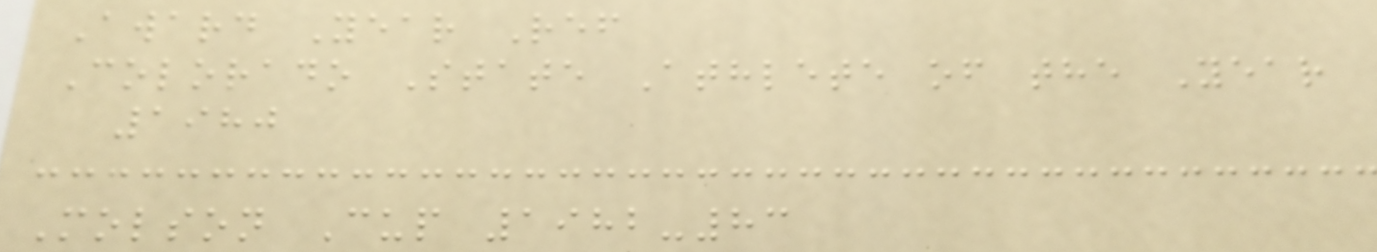Award Year Ref
Colorado State Athlete of the Year
1980
Molson Cup 1982-83
